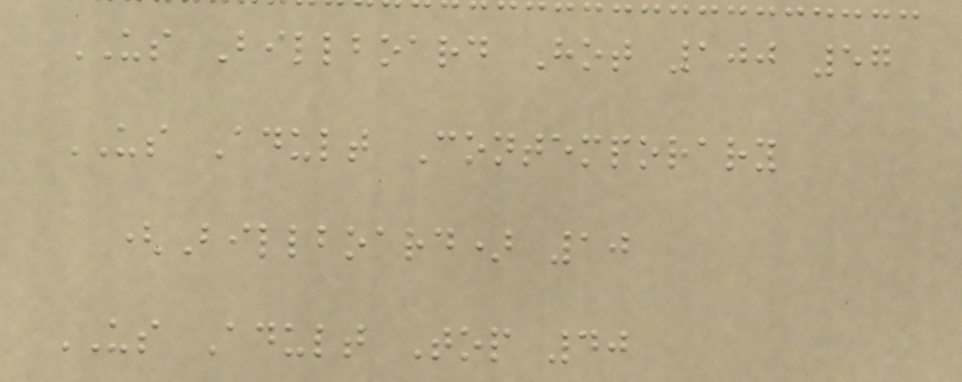US Billboard Hot 100 57
US Adult Contemporary
(Billboard) 10
US Adult Top 40
